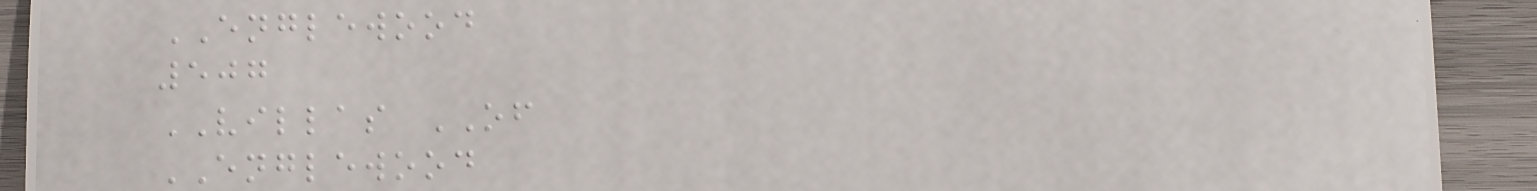ENGLEWOOD
507
VILLAS OF
ENGLEWOOD
